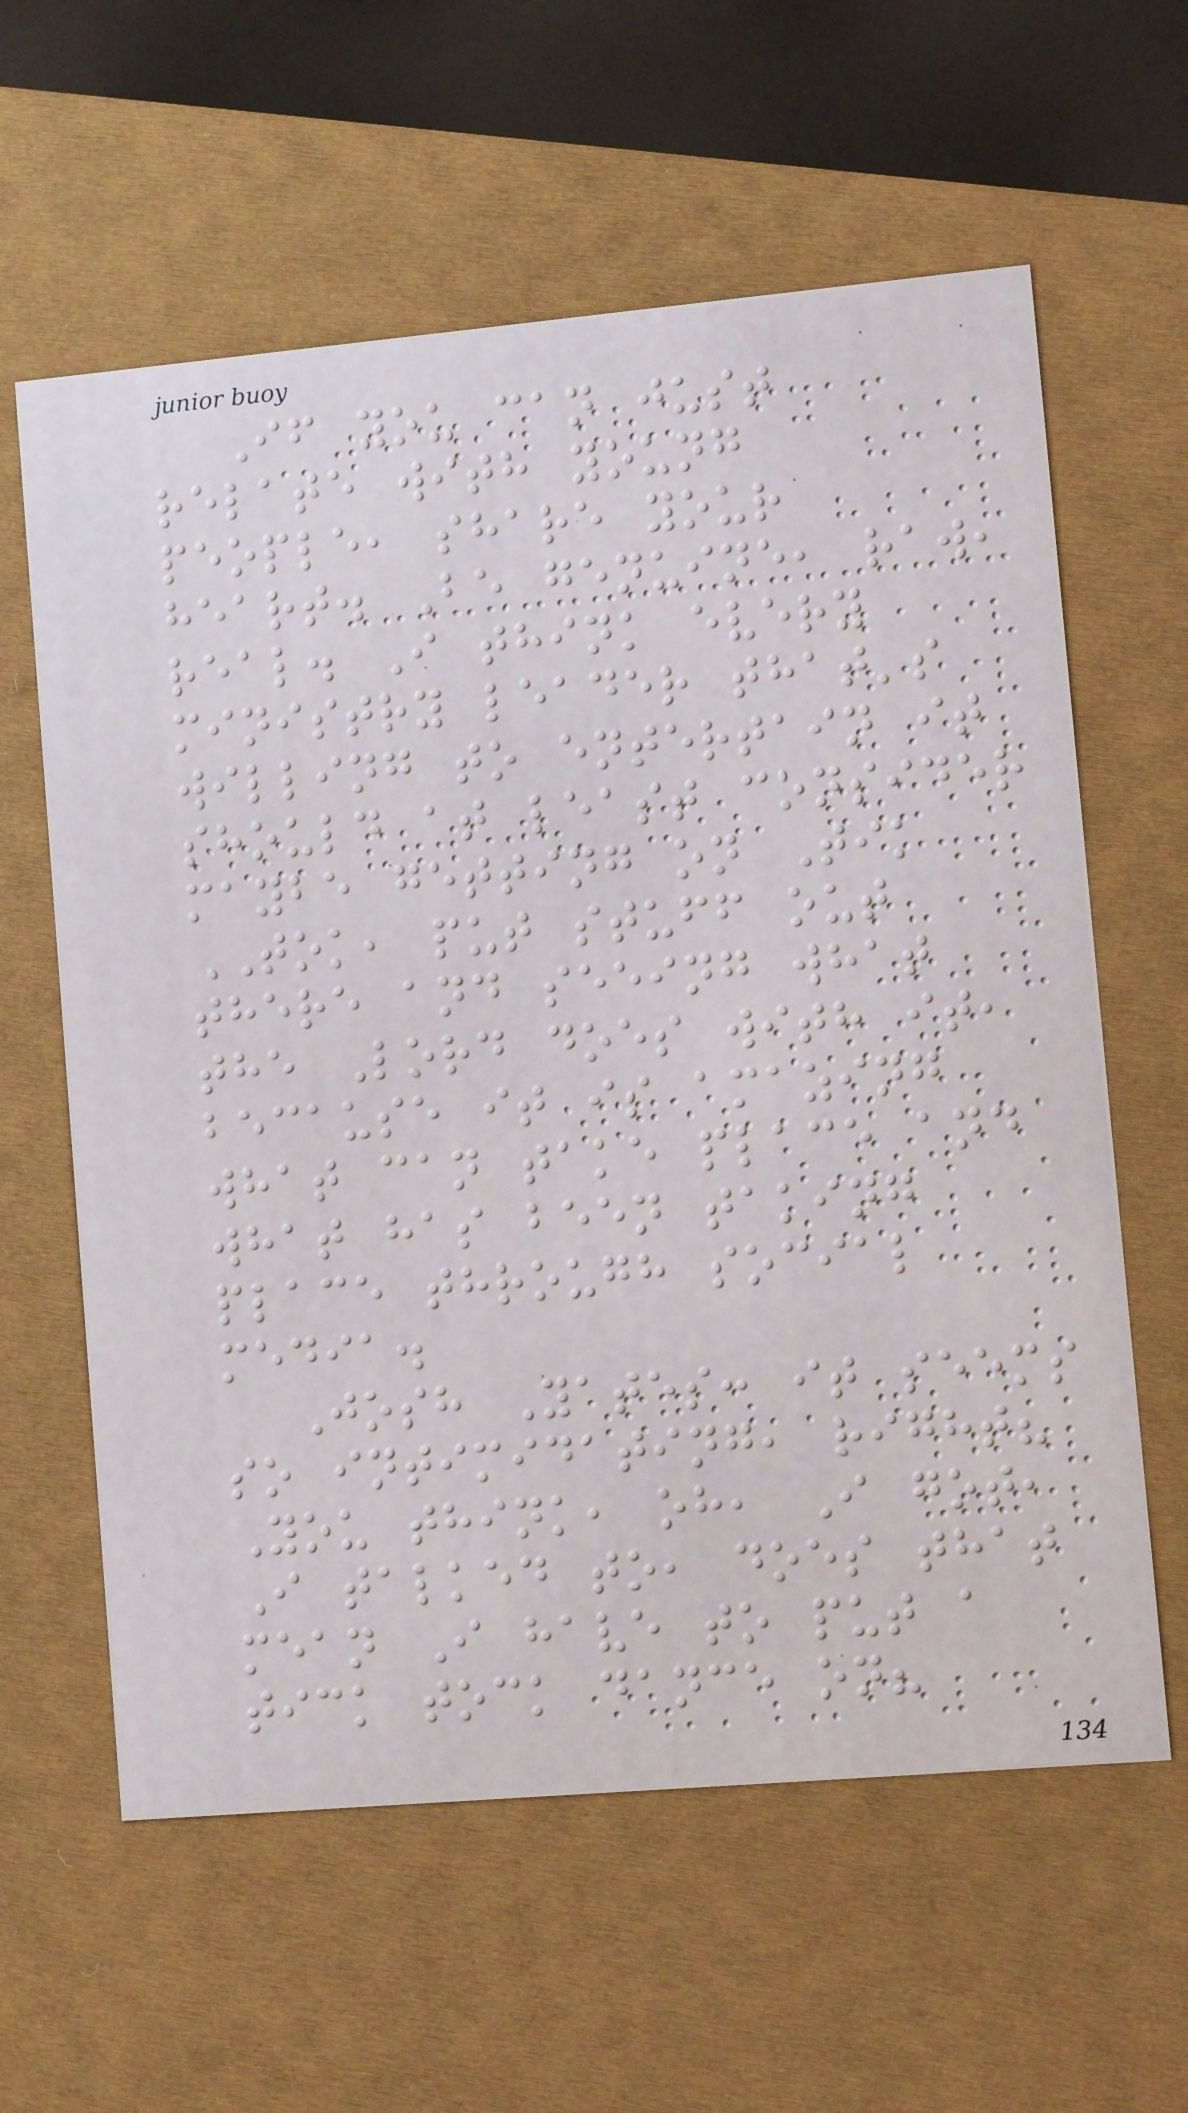If you can just
relate with young
people, share your
heart. Be genuine, raw,
real. I think every
ministry leader that's
willing to entertain it
should at least consider
maybe getting on Tik
TOK, put stuff out
there and seeing what
the Lord does with it,
because it is amazing
what can take place and
what has been taking
place through social
media.
Josh Yates: it seems
so intimidating, right?
You think, oh, I got,
I talked to, does that
mean I have to put a
tick tock dance on?
